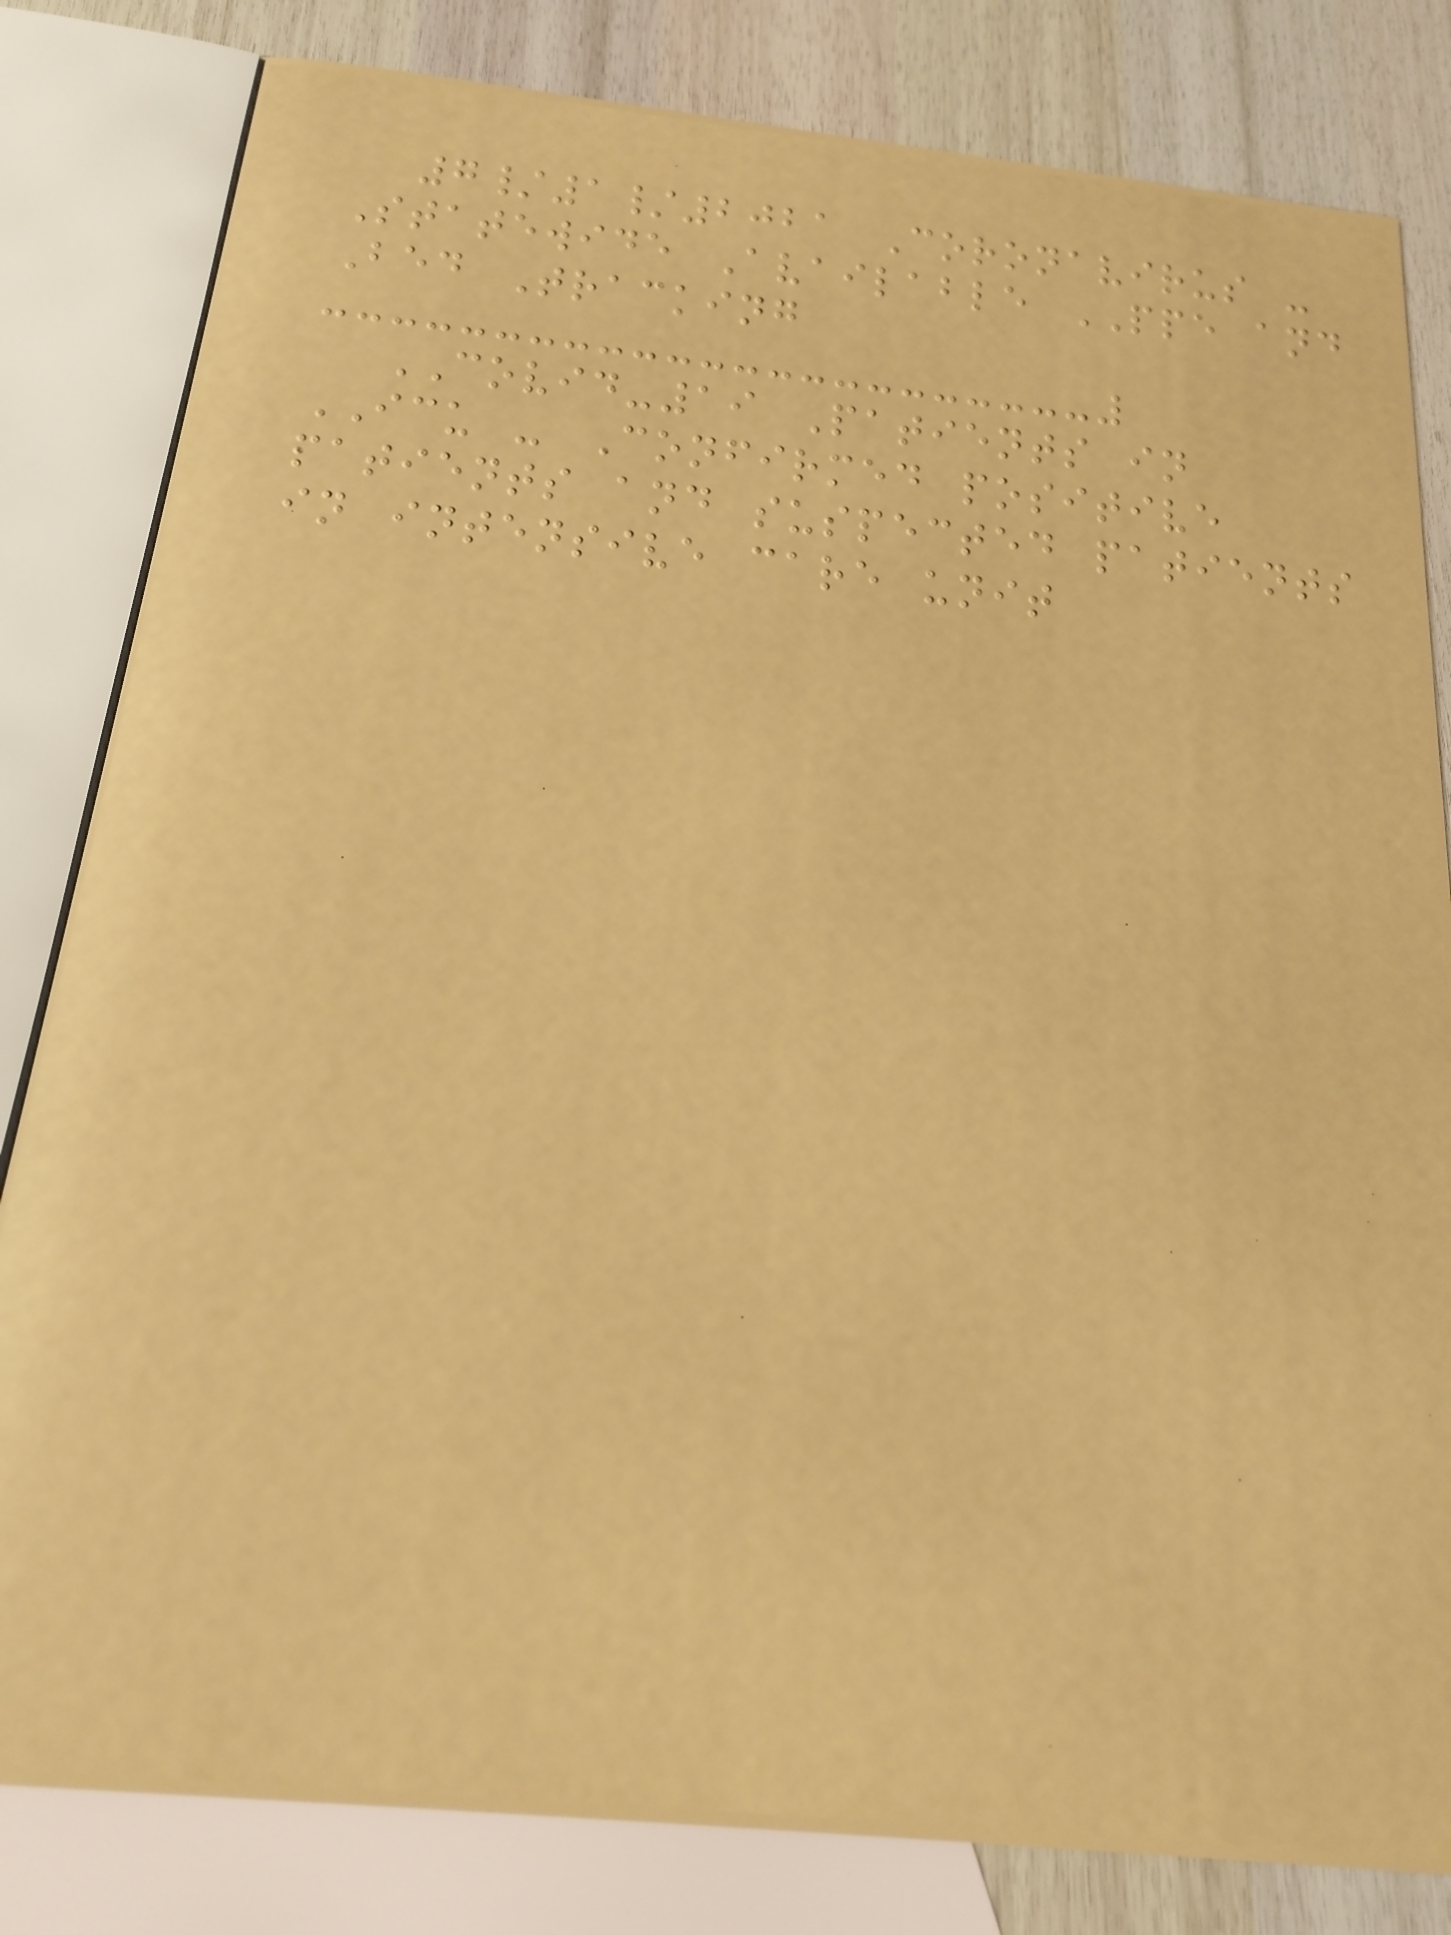7/1/2021 Coronavirus -
Statewide Available PPE and
Bed Tracking
COVID-19 Patients in
ICU - Confirmed positive
patients and suspected patients
in intensive care unit
